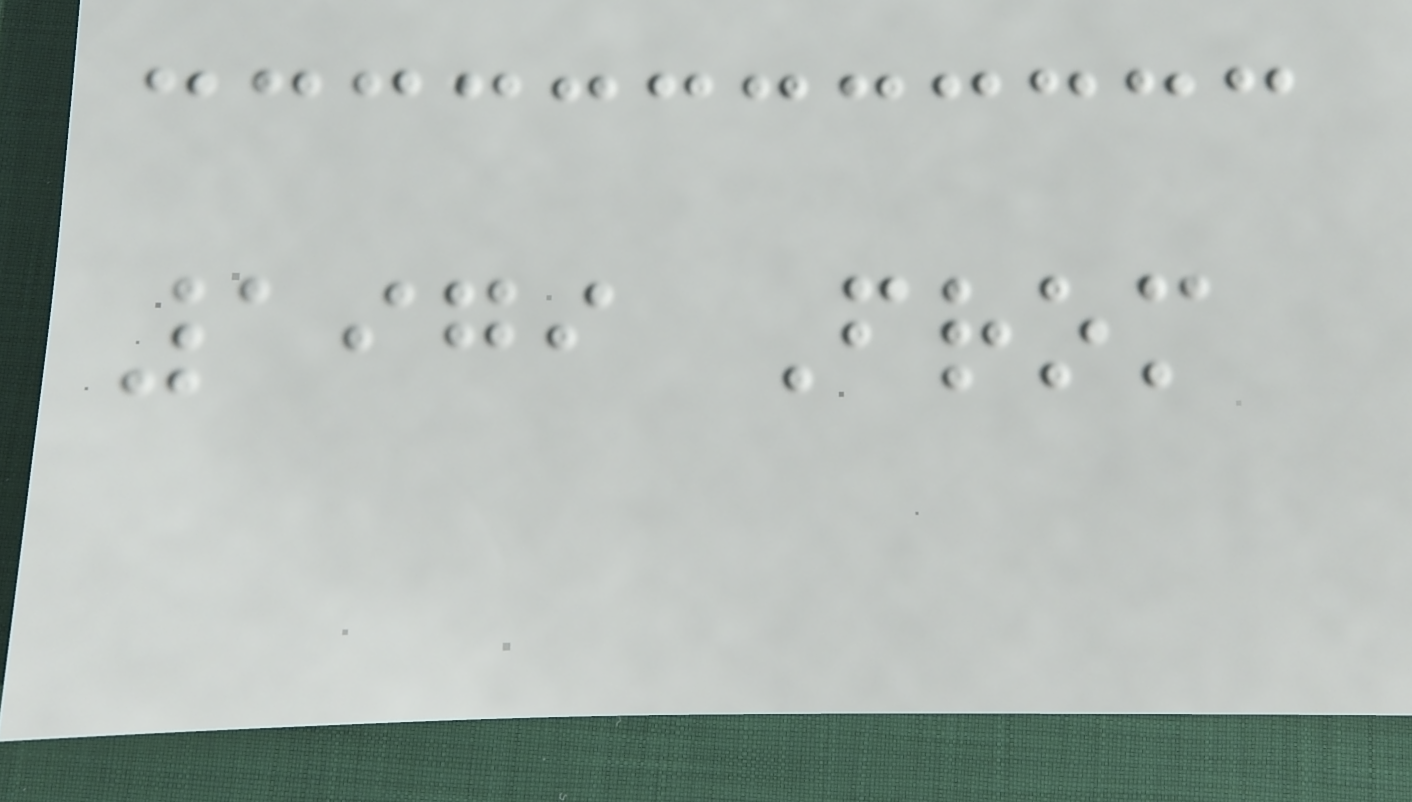1979 From
